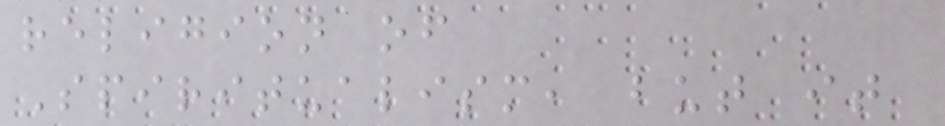religion of
Spiritualism, but it
